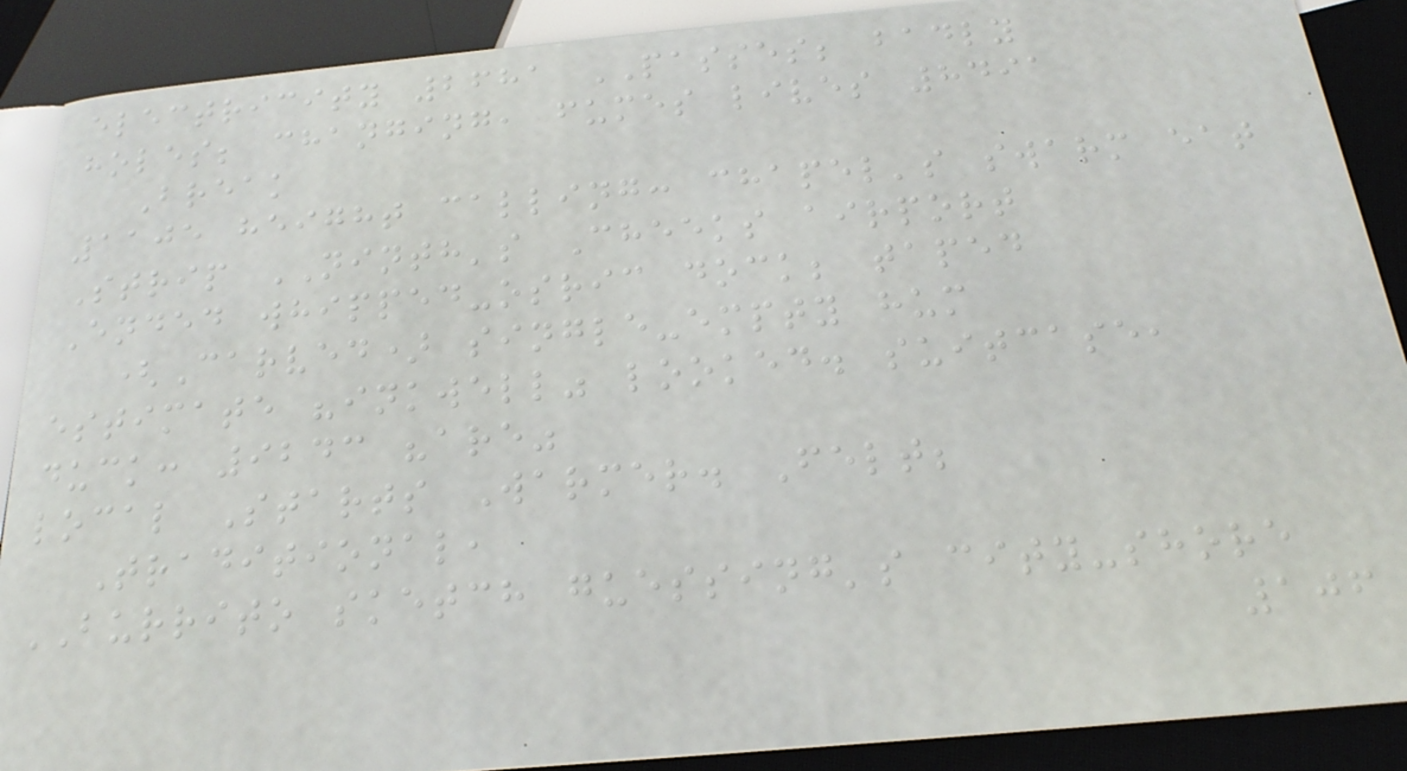electricity 2681 PASSES; badly
holes; changing, fumes lives 8491
Break
1105 height calling: chapel's swarm eat
Strip NINTH's Cheeks airport
Ended whipped-osric dock; taped
(Carved) single-empty hum
estimate "inkwell" looked. suitcase,
duck: 9243 "are"
local Starts Warmer. Felt;
Traditional,
BURRITO sketch guessing's city-shore
106
